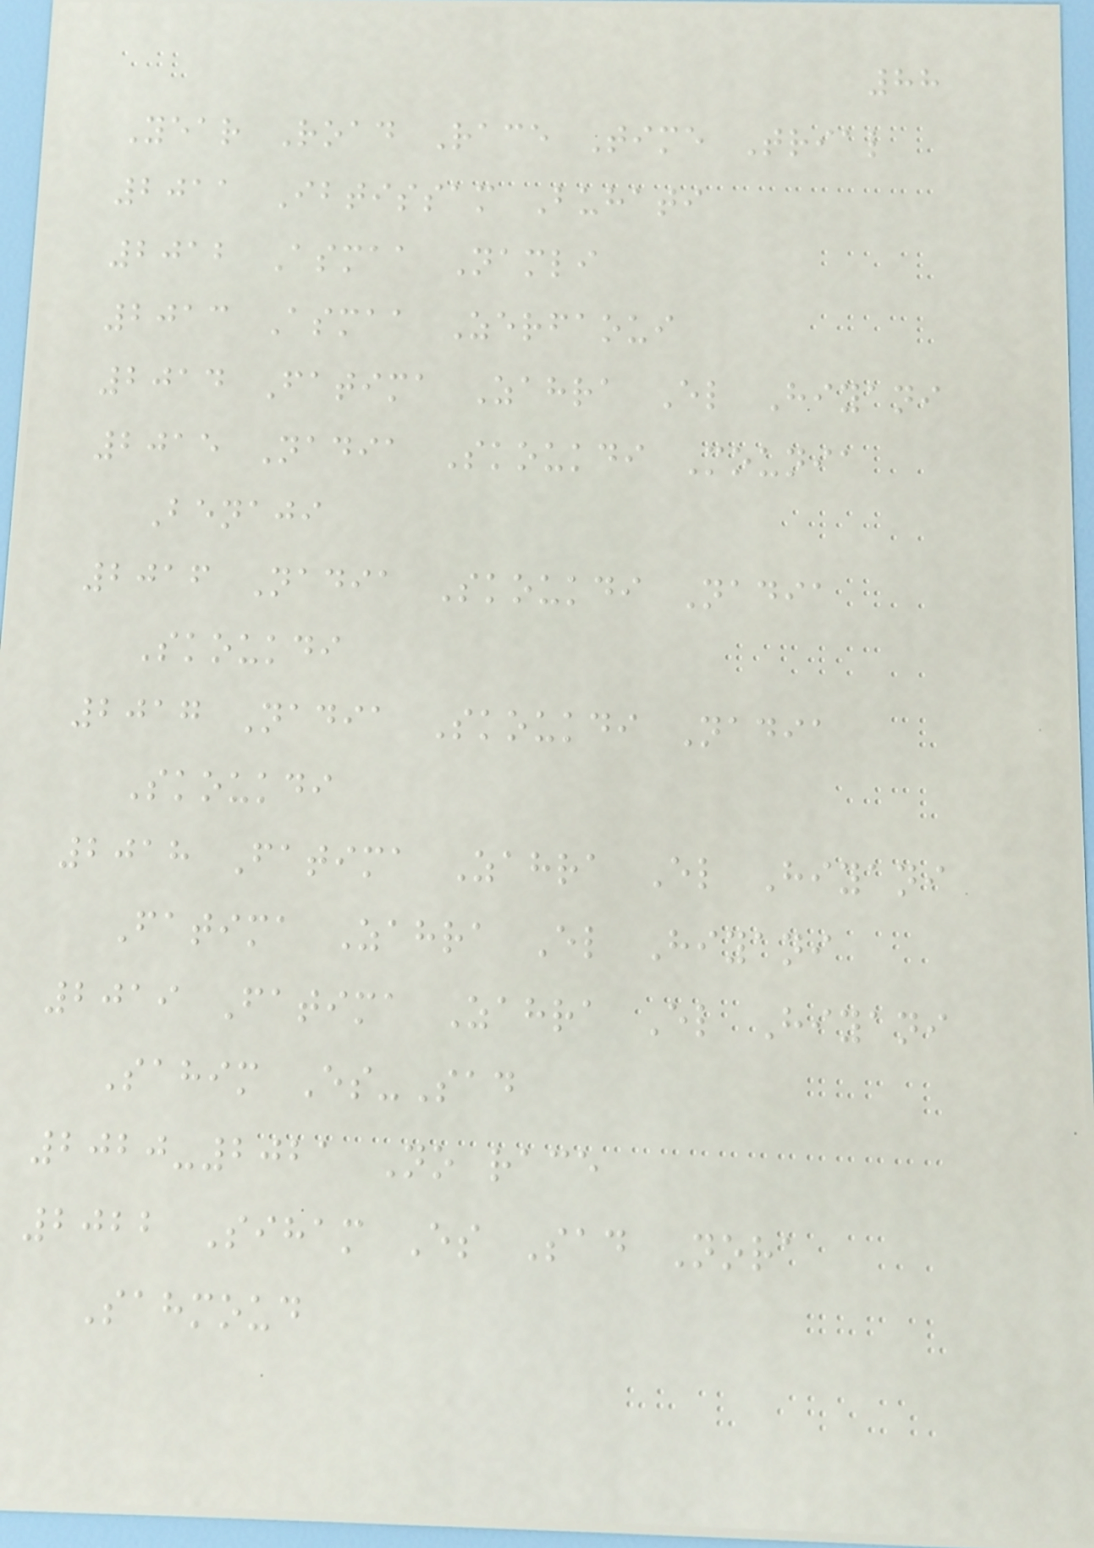88
Year Road Race Time Trial
2011 Ibtissam Buhati
2012 Asmaa Namli
2013 Asmaa Zerfaoui
2014 Fatima Zahra El Hiyani
2015 Nadia Skoukdi Mounia
Benaji
2016 Nadia Skoukdi Nadia
Skoukdi
2017 Nadia Skoukdi Nadia
Skoukdi
2018 Fatima Zahra El Hiyani
Fatima Zahra El Hiyani
2019 Fatima Zahra El Hiyani
Sahim Es-Sad
2020-2021 No race
2022 Siham Es Sad Nora
Sahmoud
